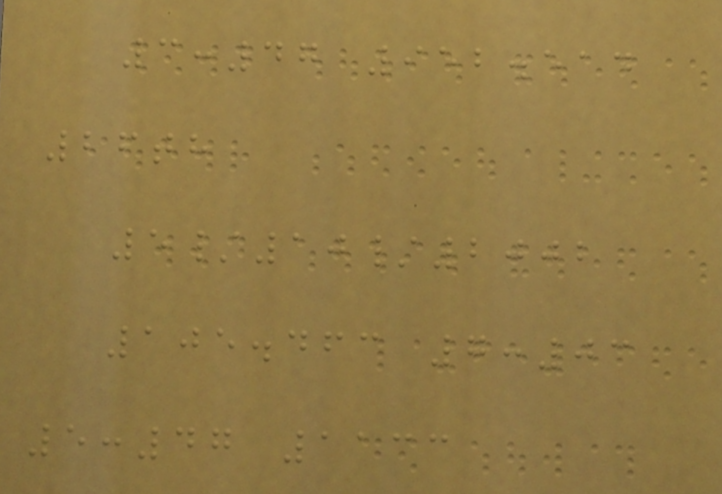3:47 952.514
26th
5/10/2002
105.463 7:03
5:47 1133
